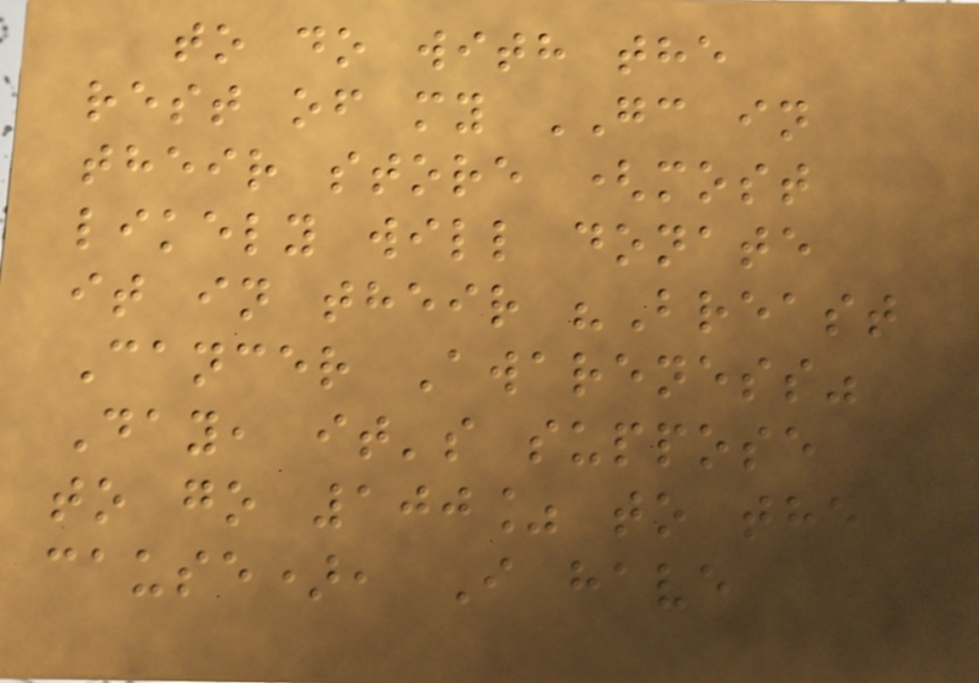to do with the
rest of my GC in
their store (most
likely will donate
it in their "Breast
Cancer Awareness"
Day, it's suppose
to go 100% to the
cause), I have
